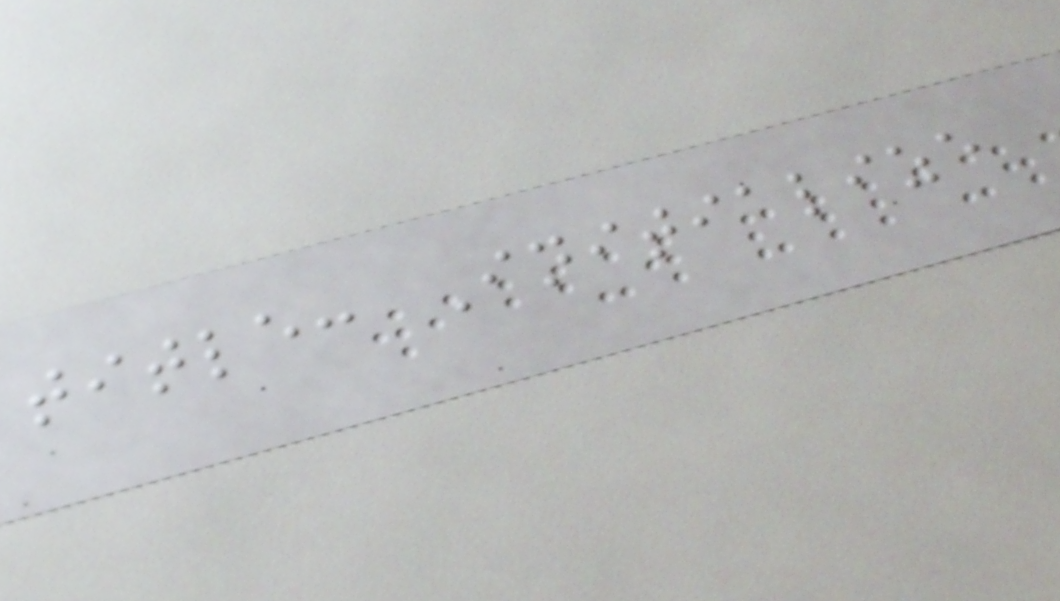title: Initialize
